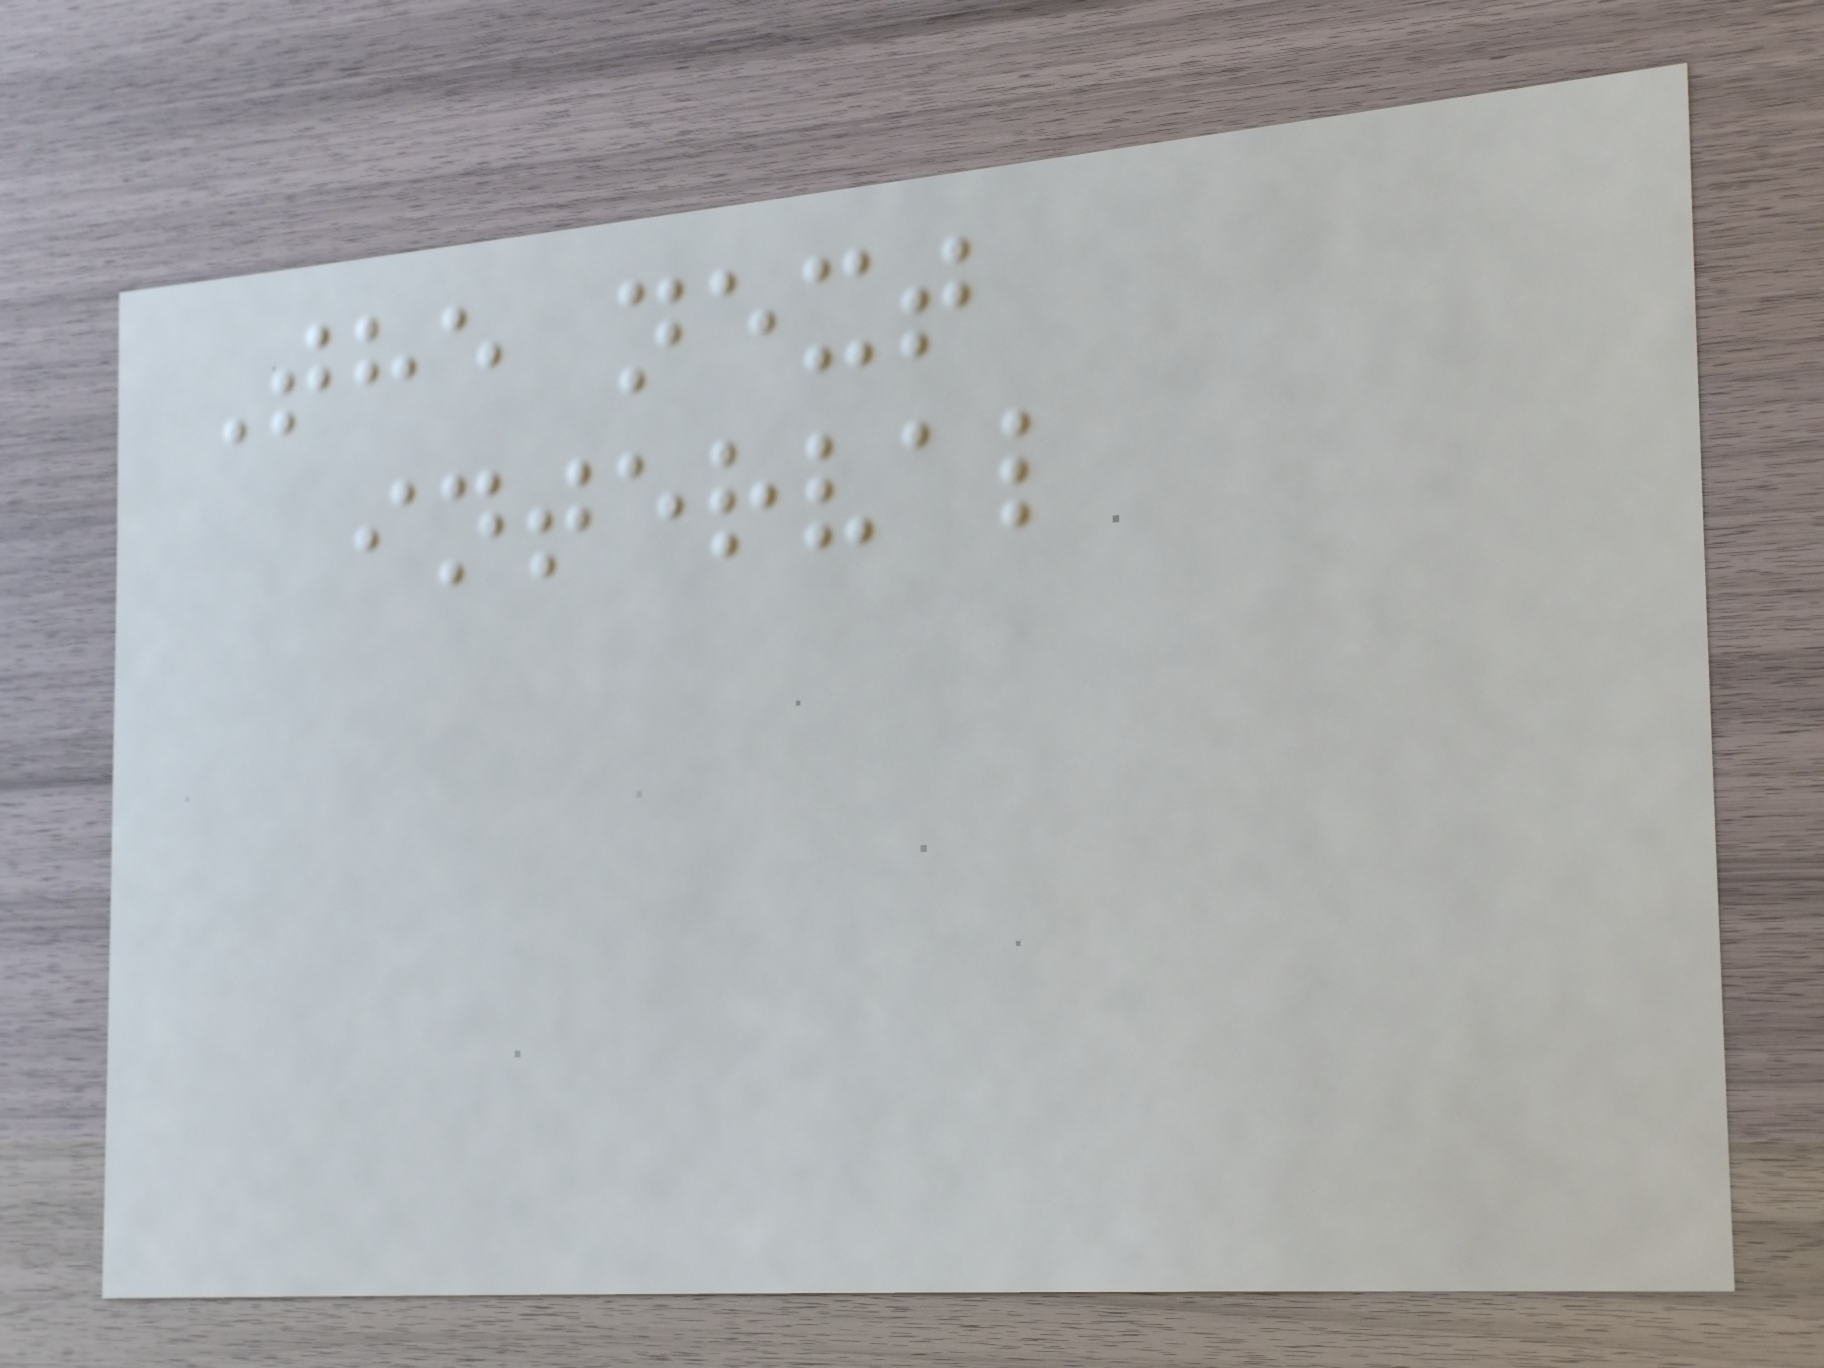The next
interval
